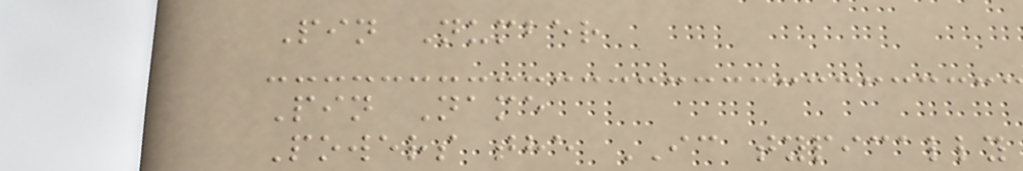Pin Number
Pin Name
Powers the IC typically
